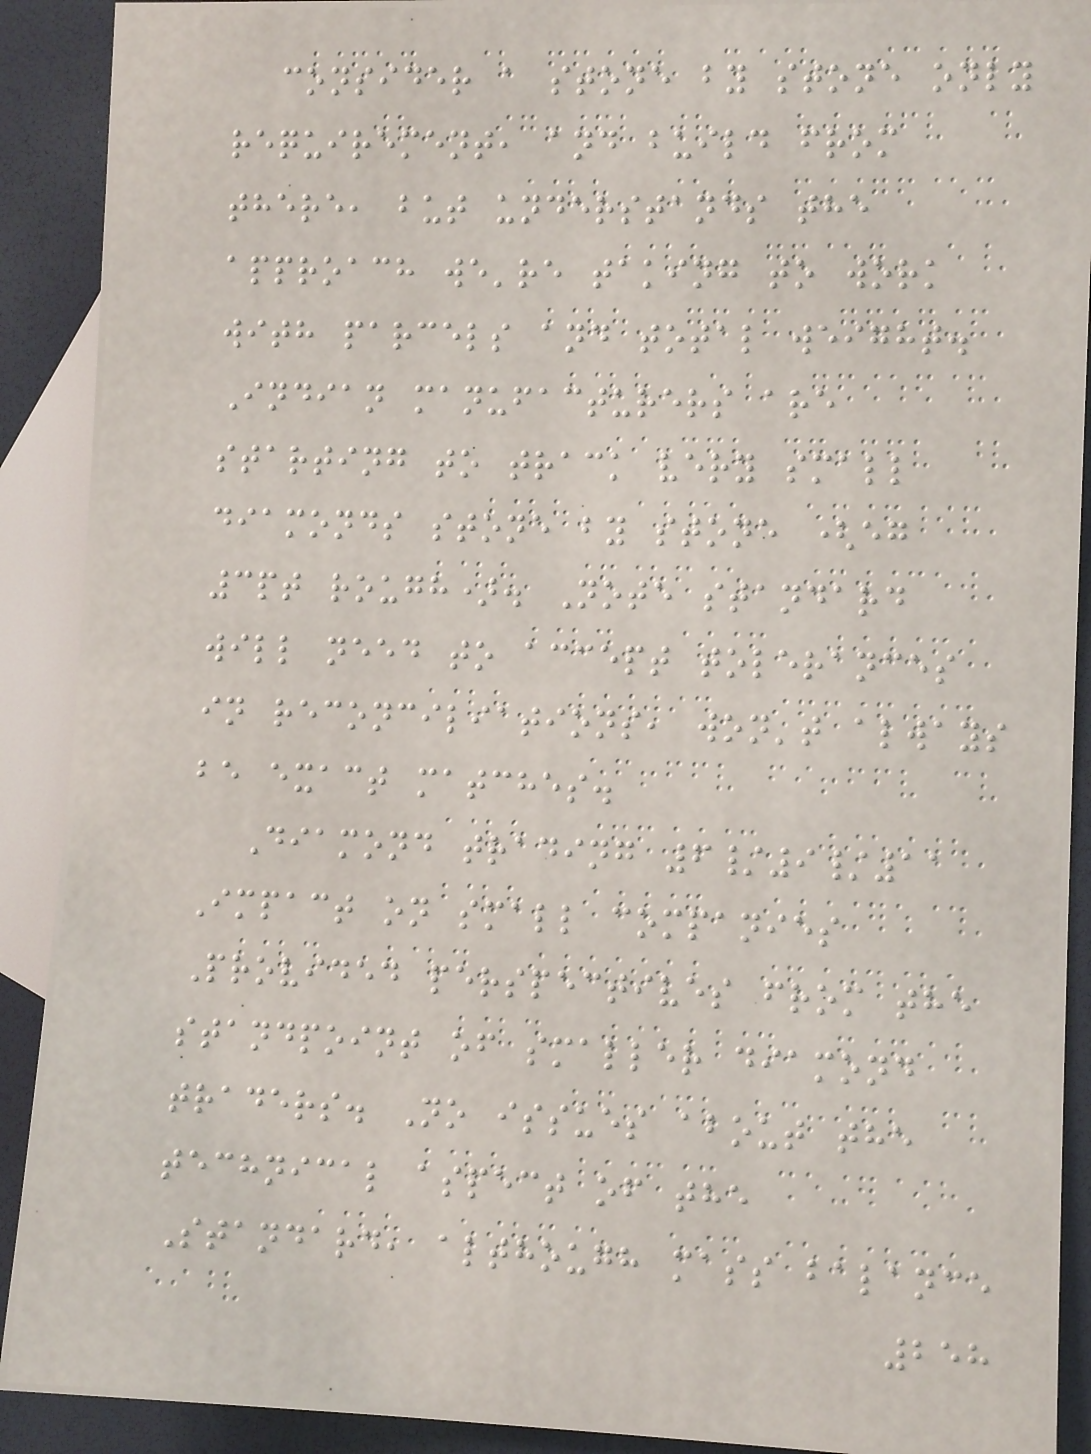consider a stone by stone only
requirement, and build from
there, but understands the
approach we're taking to work
with parcels and total weight.
Indian manufacturers are
starting to track very small
diamonds stone by stone (eg
3pt rough). Note standard
will need to accept tolerances
in reconciliations, won't always
be exact matches.
Diamond trading 6/9/11
Impact on small companies
Provided perspectives from the
standpoint of smaller diamond
traders. No issues about the
technical aspect of the
Standard, although mass balance
258
